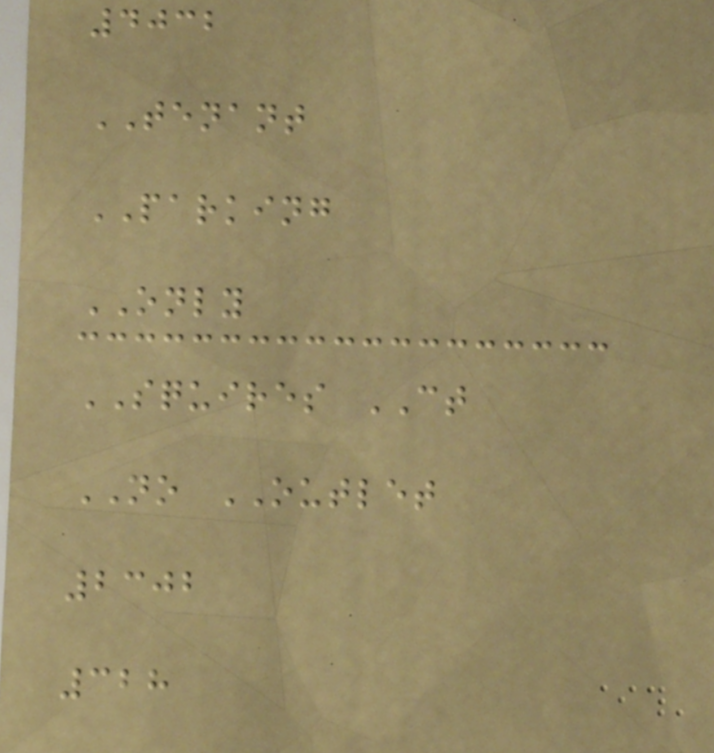4032
TENANT
PARKING
ONLY
SQUIRES CT
NO OUTLET
2302
328
